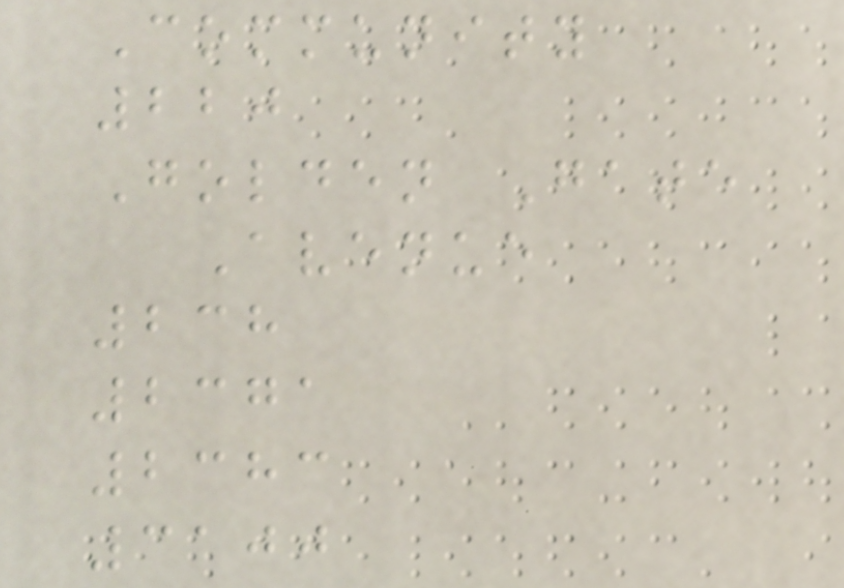Community
220
Golden Gate
Avenue
238
2371
2383
3100
